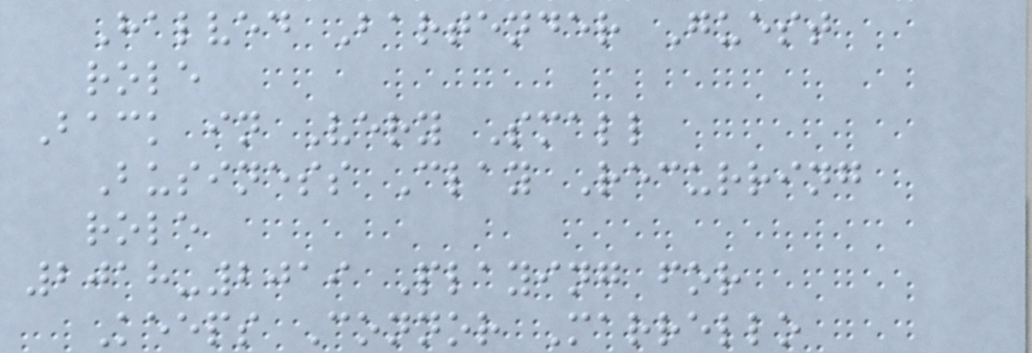Halved Bartender Guest
role
Back in Very Small
Business Clay Recurring
role
2018-2019 Playing for
Keeps Connor Marrello
